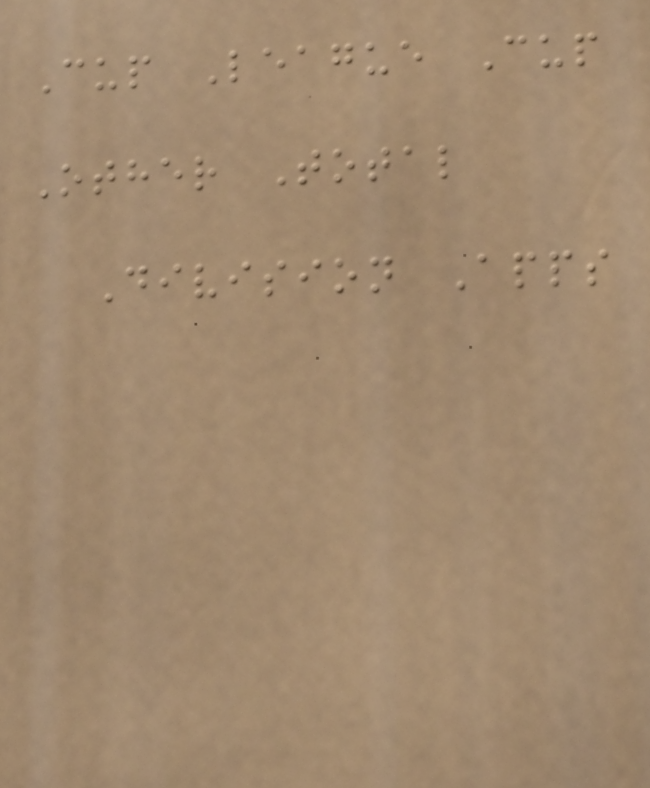Cup League Cup
Other Total
Division Apps
